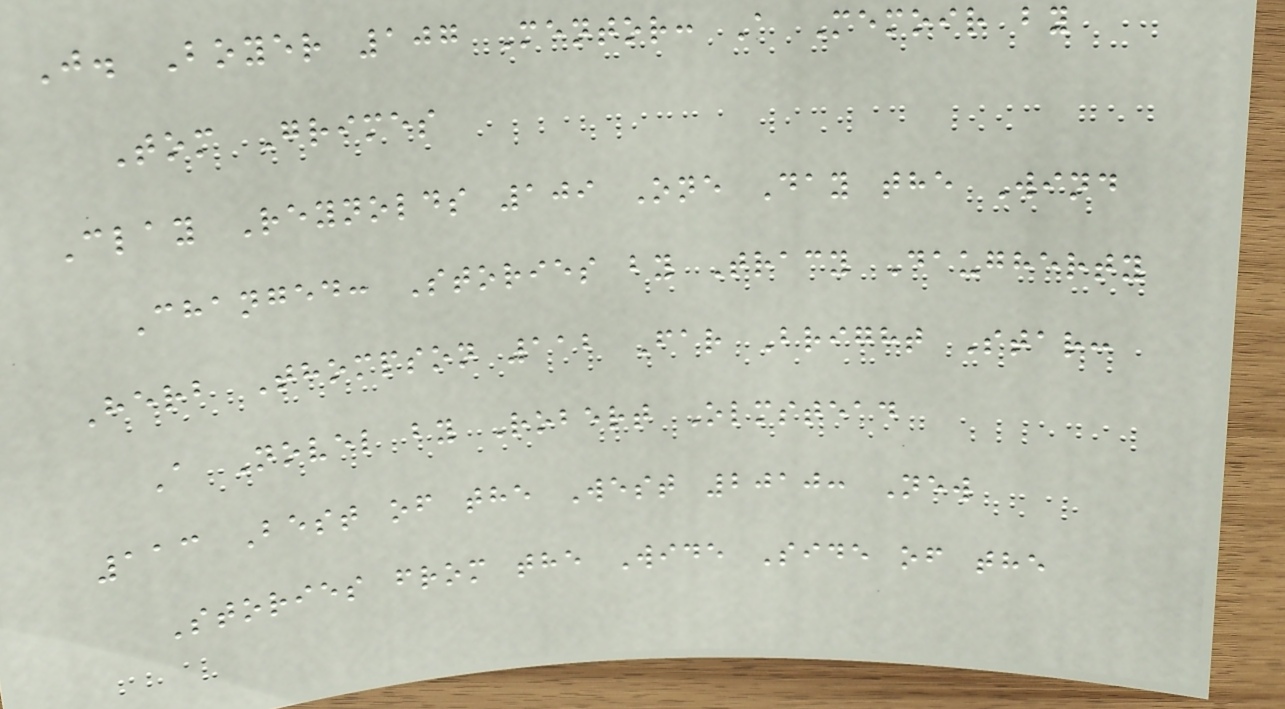J. Boyer 107 Mentor: A Memoir by
Tom Grimes
Clay Reynolds 109 One Day the Wind
Changed: Stories by Tracy Daugherty
Herb Thompson 112 Far Bright Star:
A Novel by Robert Olmstead
113 Best of the West 2010: New
Stories from the Wide Side of the
